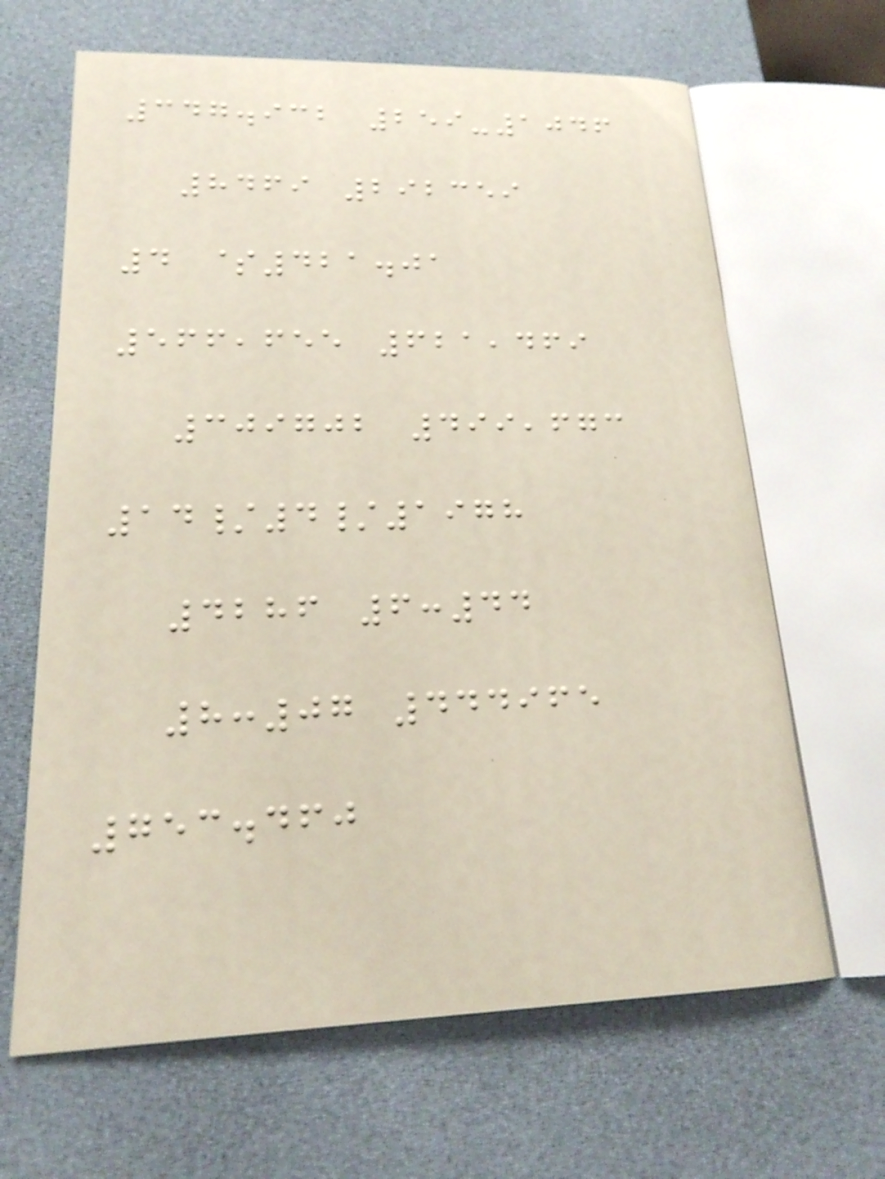347.932 259-1046
8469 292359
4 $421.01
566,655 621,469
309702 499,673
14/4/1978
4286 6:44
8:07 444965
753.460
